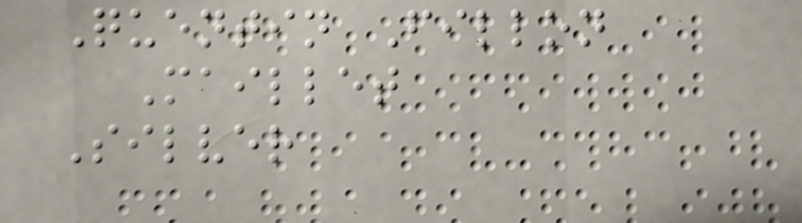Quentin Fillon
Maillet
Silver
